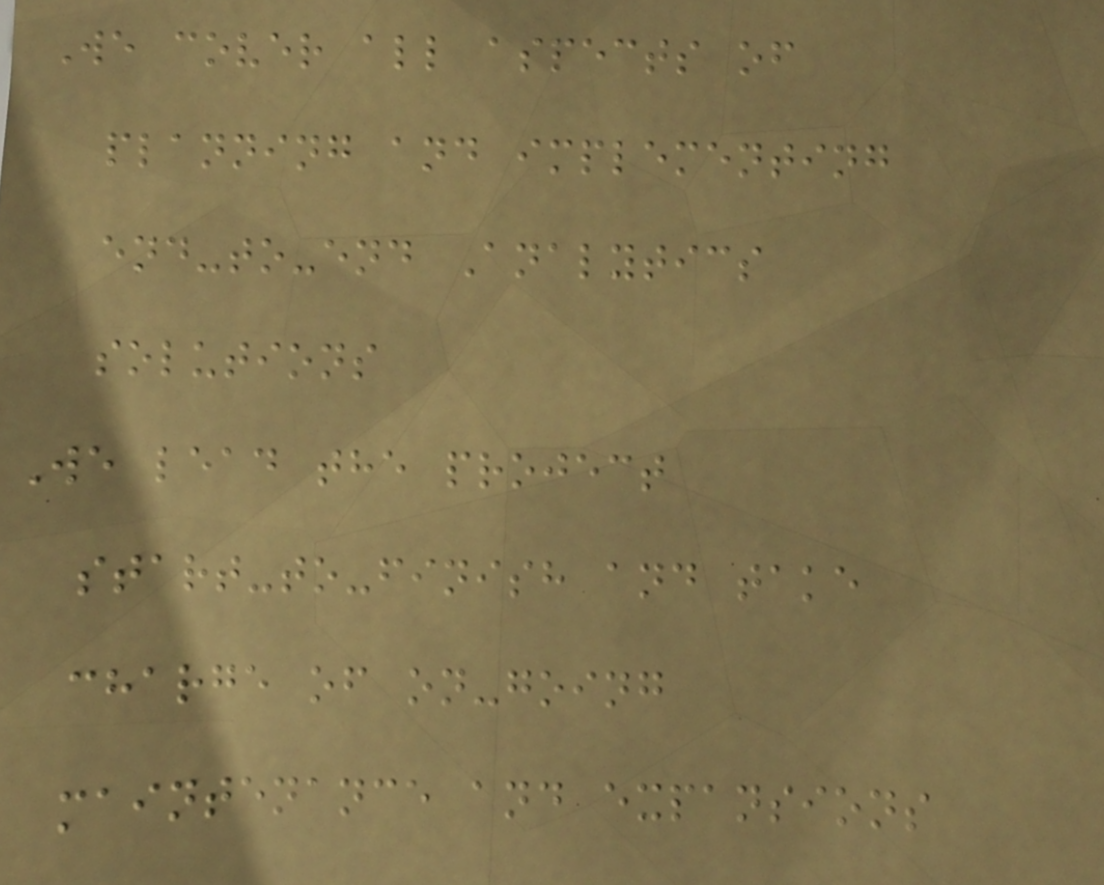We cover all aspects of
planning and implementing
end-to-end Analytics
solutions
We lead the project
start-to-finish and take
charge of on-going
maintenance and expansions
